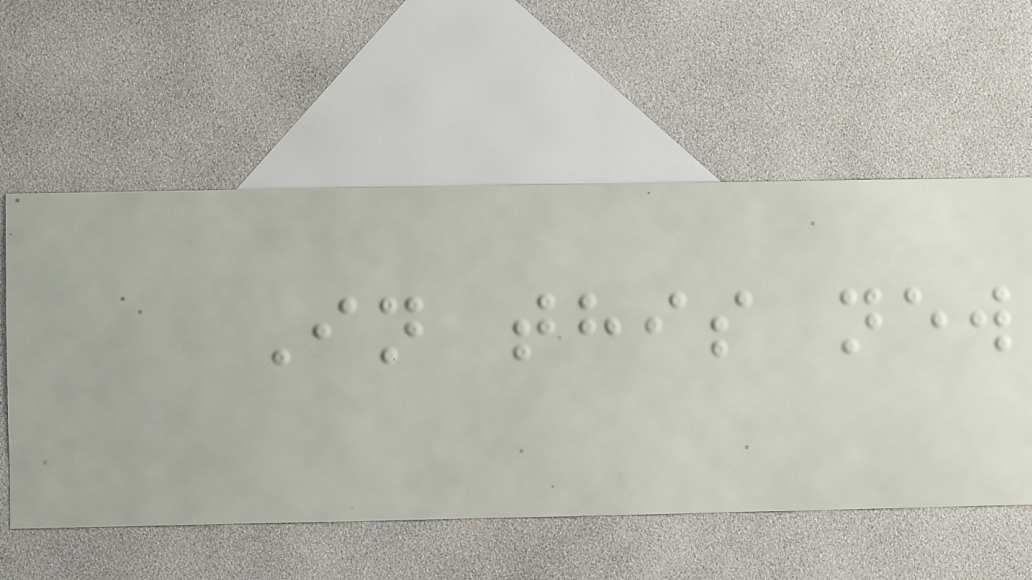In this new
